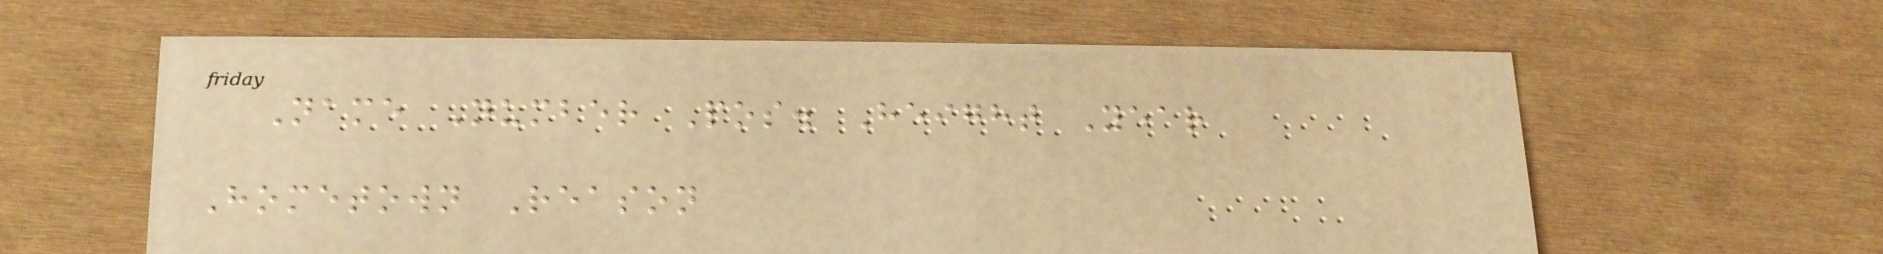Name Number Pos. Height Year
Hometown Reason
